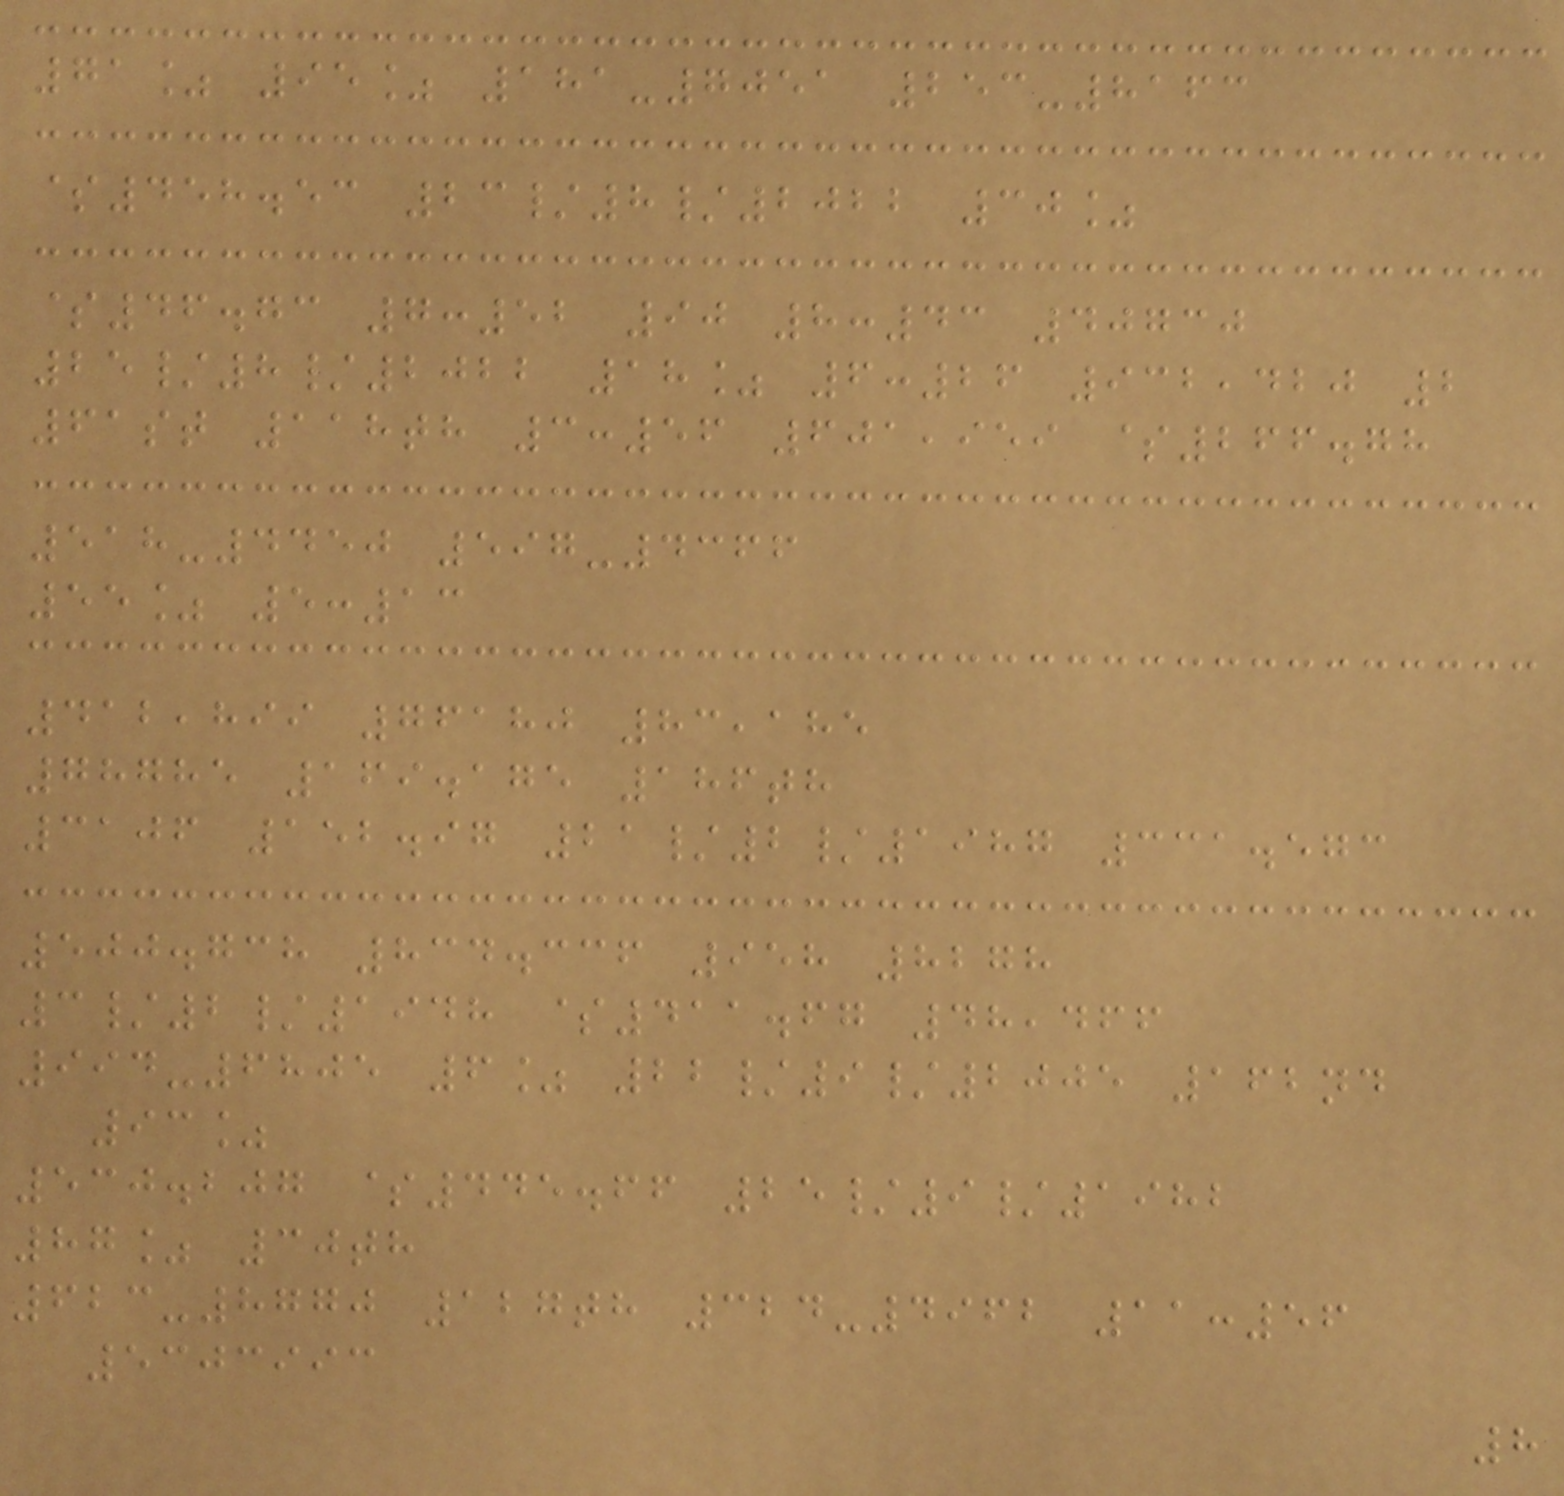71% 95% 181-7051 253-8163
$458.53 23/8/2022 30%
$46.73 7:52 90 8:43 40730
25/8/2022 18% 6:26 932,420 2
61st 118th 3:56 601,959 $266.78
518-4450 597-4366
55% 5:13
412,899 76180 83,185
78785 169.175 186th
3106 152.97 21/2/1987 331.573
500.738 834.336 958 8278
3/2/1948 $411.67 48,466
994-6805 6% 22/9/2005 162nd
93%
530.207 $445.66 25/9/1982
87% 30th
623-8770 127th 324-4962 11:56
5303993
8
